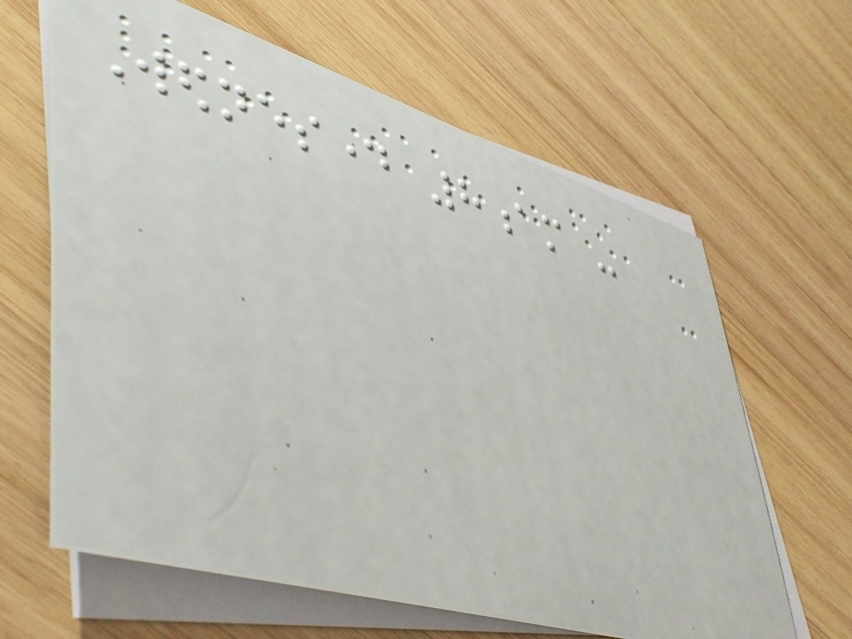Wednesday 8am -
